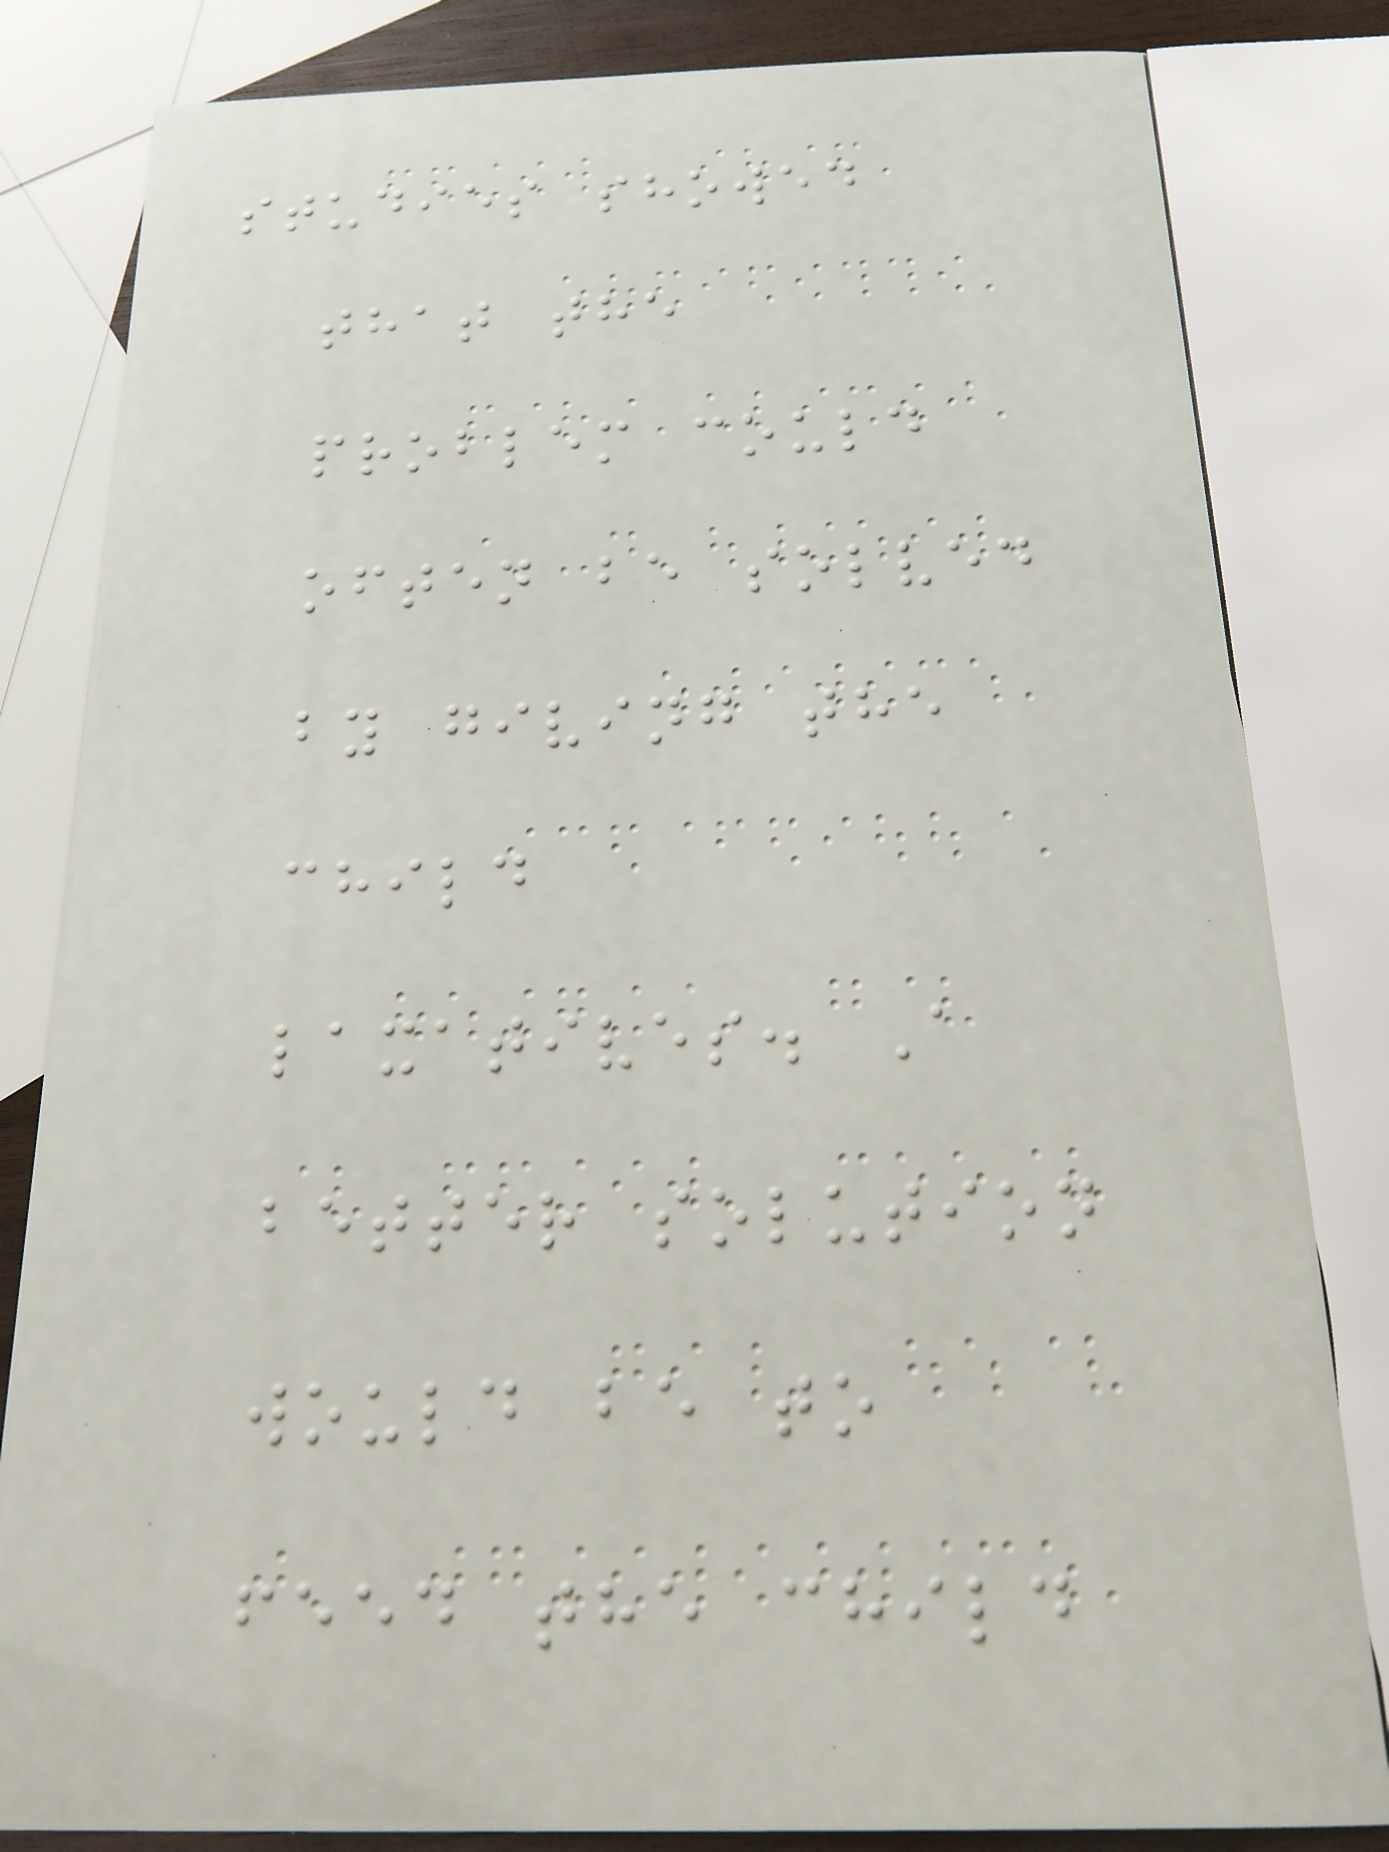studies showed
that the
problem could
often be solved
by giving the
child
laxatives. A
better solution
would be to
feed the child
